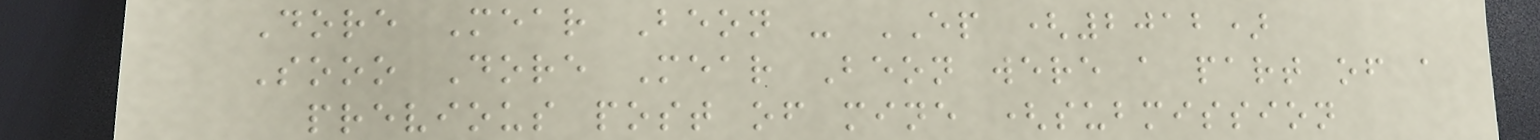Dore Mear Beon - EP (2012)
Sooo Dore Mear Beon were a part of a
previous post of mine (submission
